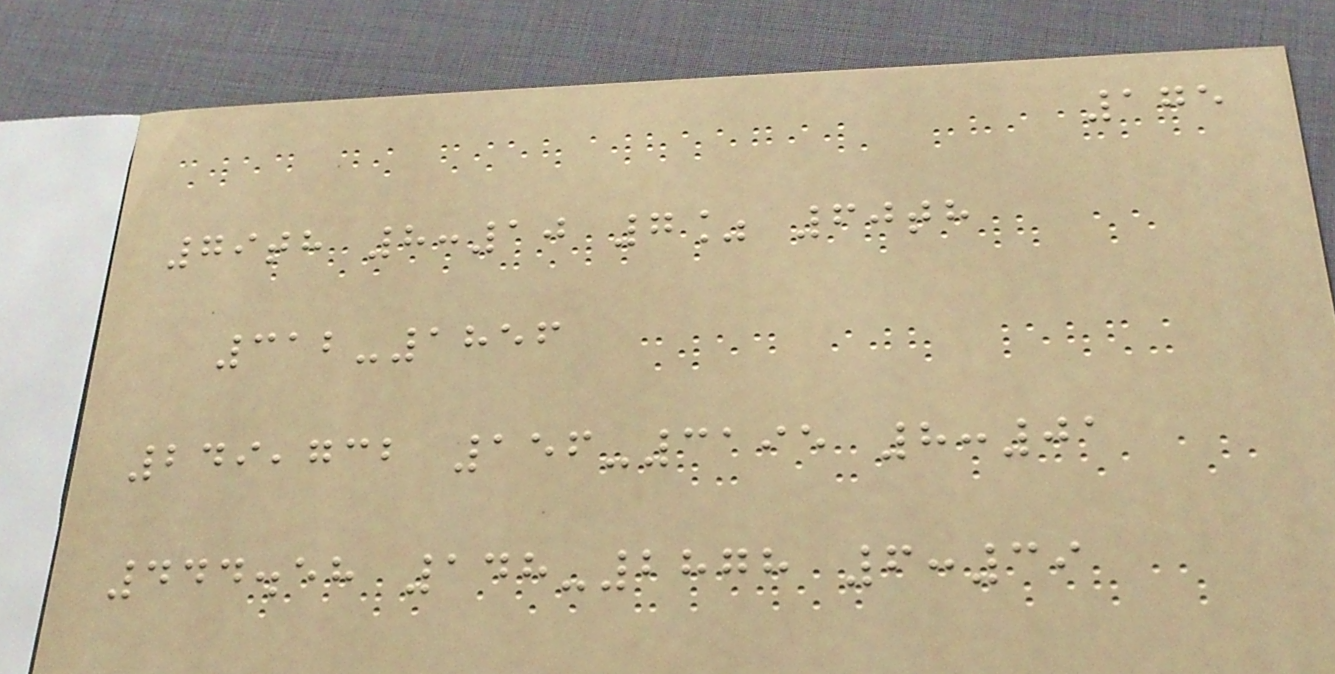175
79th 8:10 7% 60th
312-1856
249,732 156-3195 8:01
444.58 148-2878 6:39
